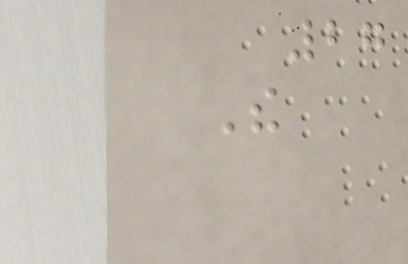27
The
